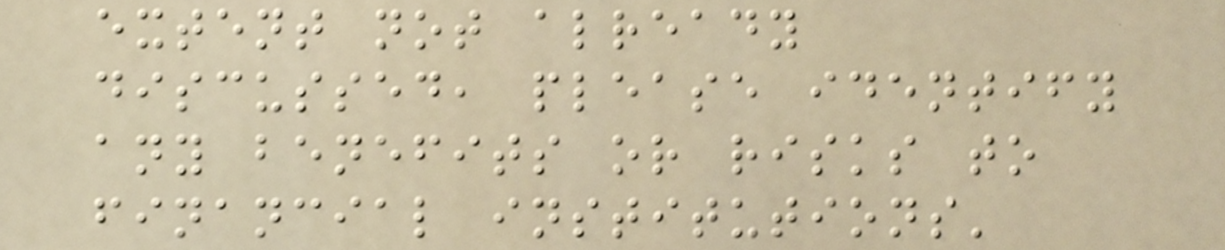extent not already
discussed, please identify
any benefits or risks to
financial institutions'
